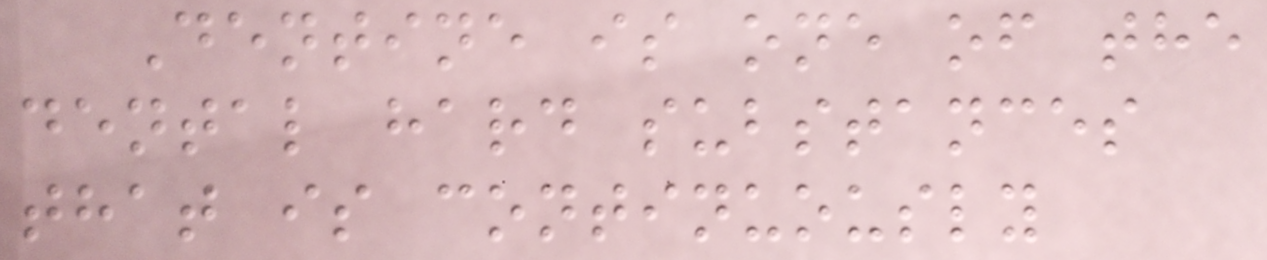Dentine is one of the
dental hard substances
that is continuously
